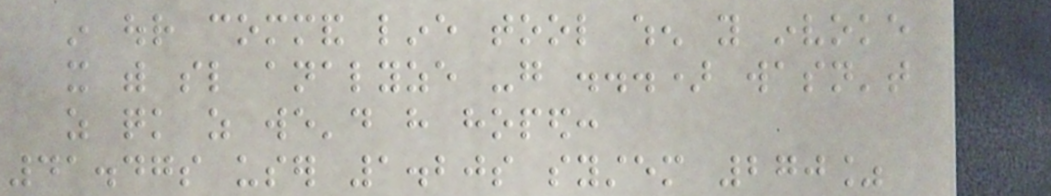in our command line tool when you invoke
it with sl analyze -go ...) wasn't
as quick as we'd have hoped:
41.47s user 1.20s system 270%
